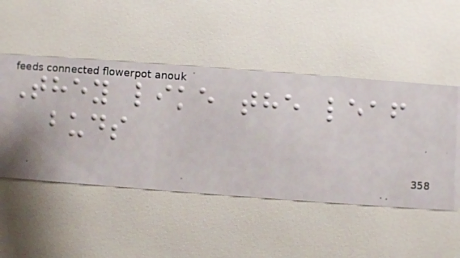They like the leaf
buds
